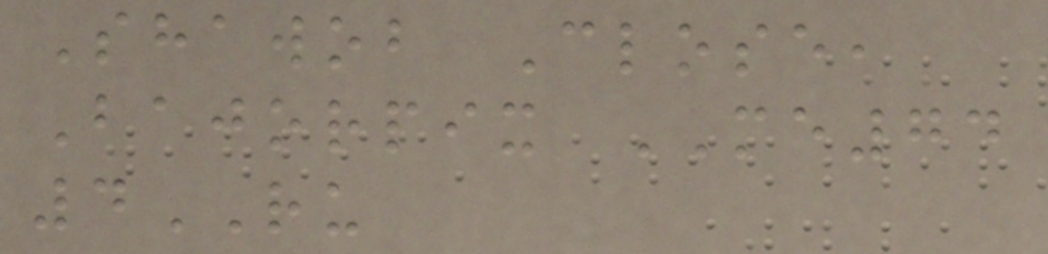Shawob Close,
Bajorpix ME74
4RU
